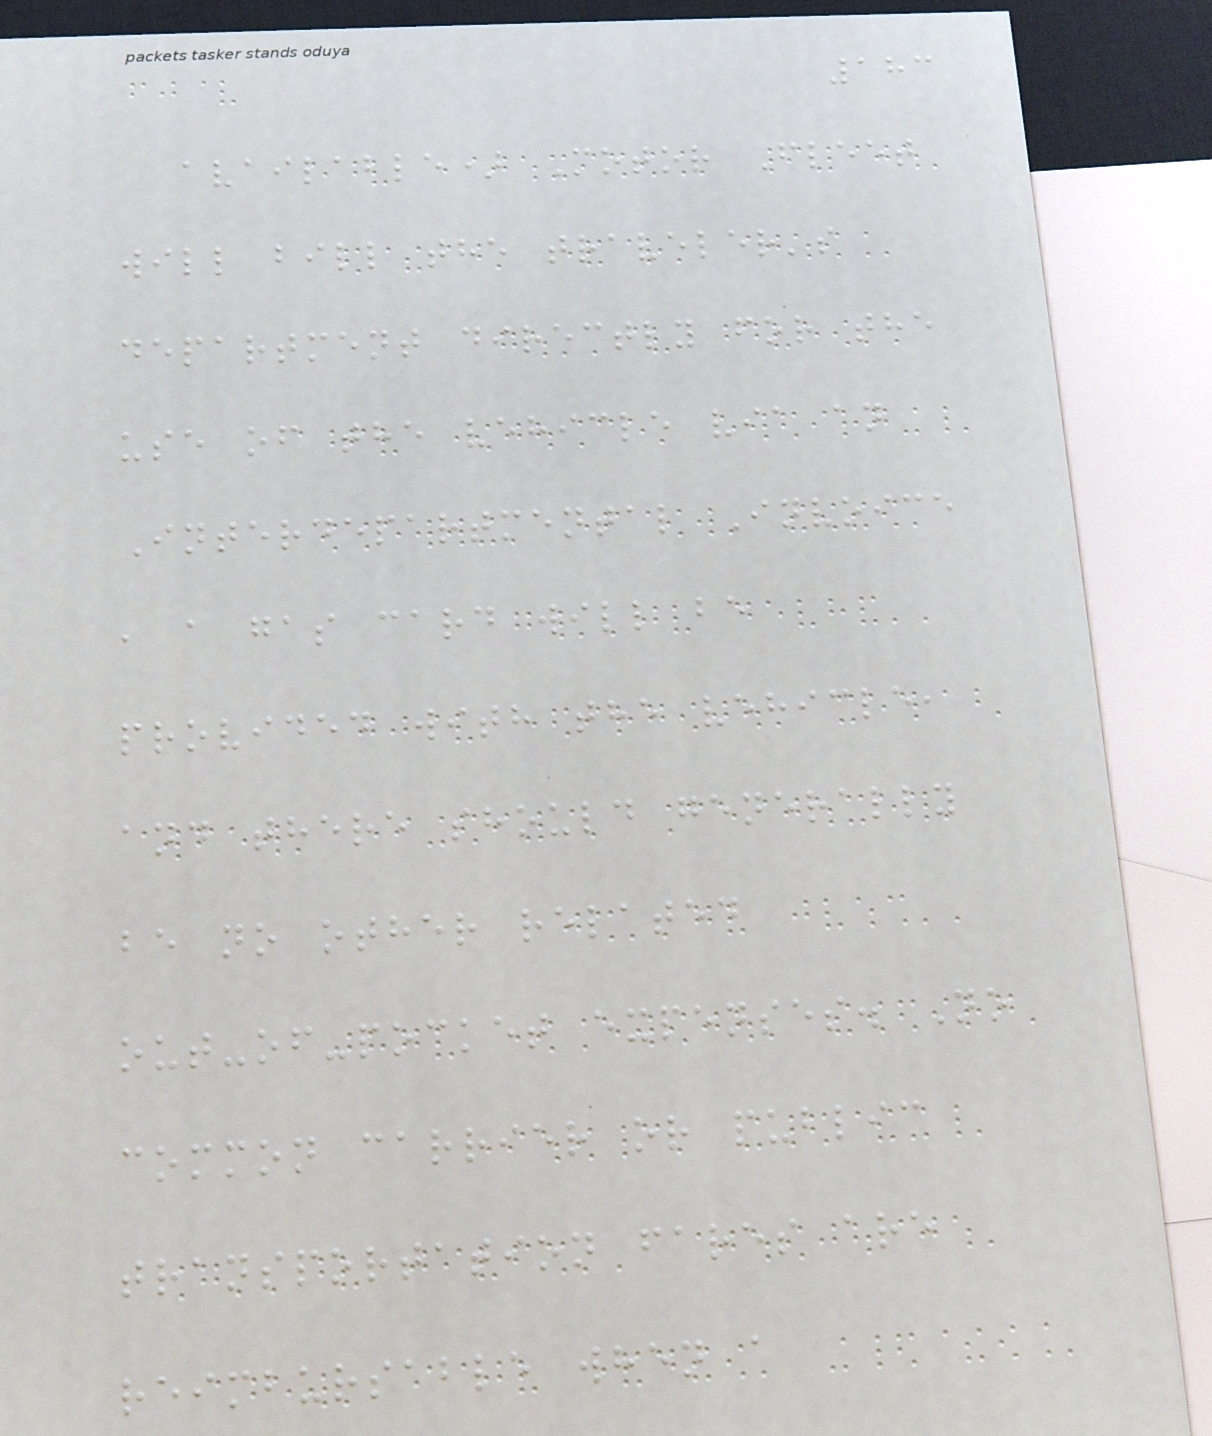183
available) Motor Fleet
will bill the traveler's
department directly for the
use of the vehicle via an
Interdepartmental Invoice
, a gas card will be
provided with the vehicle,
and there should generally
be no other related
out-of-pocket expenses. No
common carrier or public
transportation fares are
reimbursable when a
